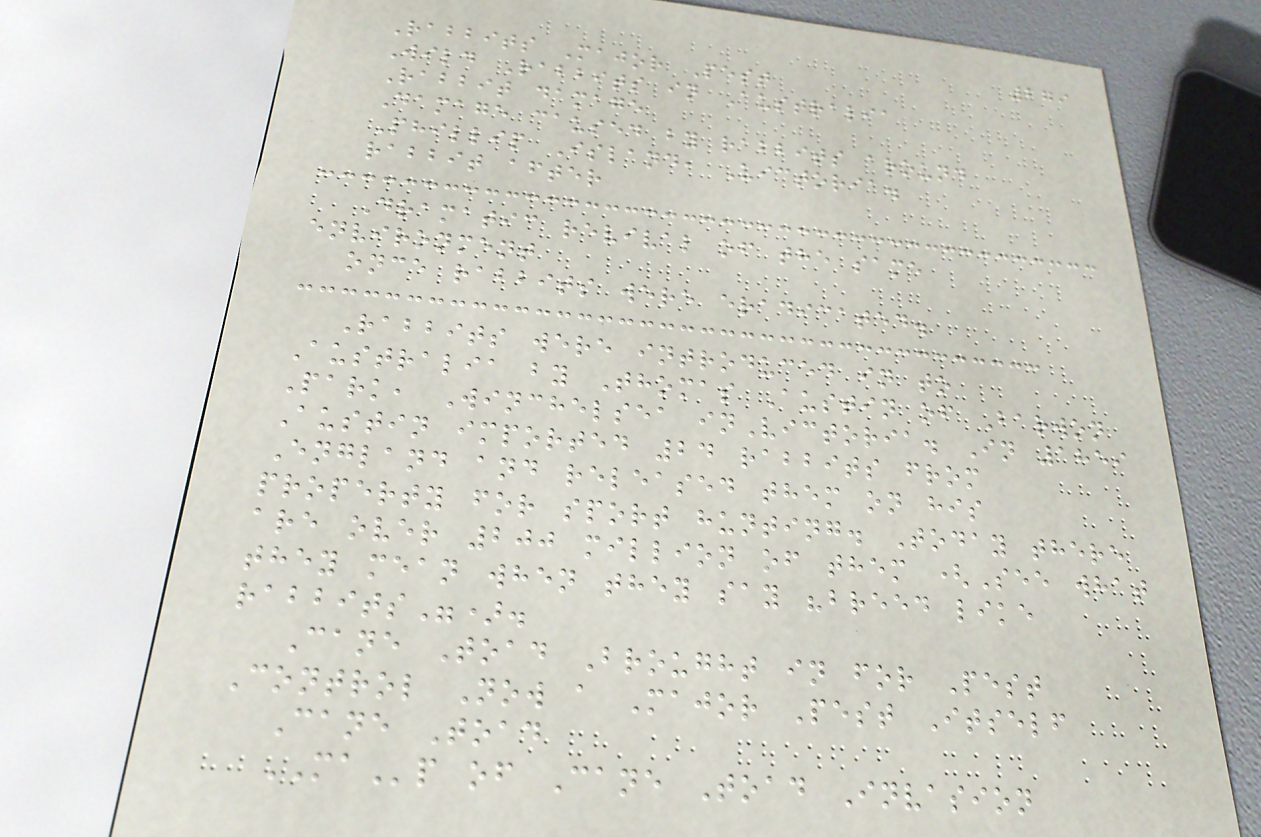279
Rabbits Major Pest
Wild Rabbits in Australia
Rabbit damage
Damage caused by rabbits around
Phillip Island, Victoria.
rabbit after
Dramatic revival of the same
environment
once rabbits were eradicated.
Rabbits were introduced in to
Australia by Thomas Austin of Barwon
Park, Winchelsea inVictoria. In 1859
Austin imported 24 rabbits from
England and released them on his
property for sport hunting. Today there
are over 200 million of them (See what
they mean when they say "breed like
rabbits").
Cane Toad Brought in for Pest
Control Now a Major Pest Itself
Cane Toad
MAp of Cane Toad Invasion
